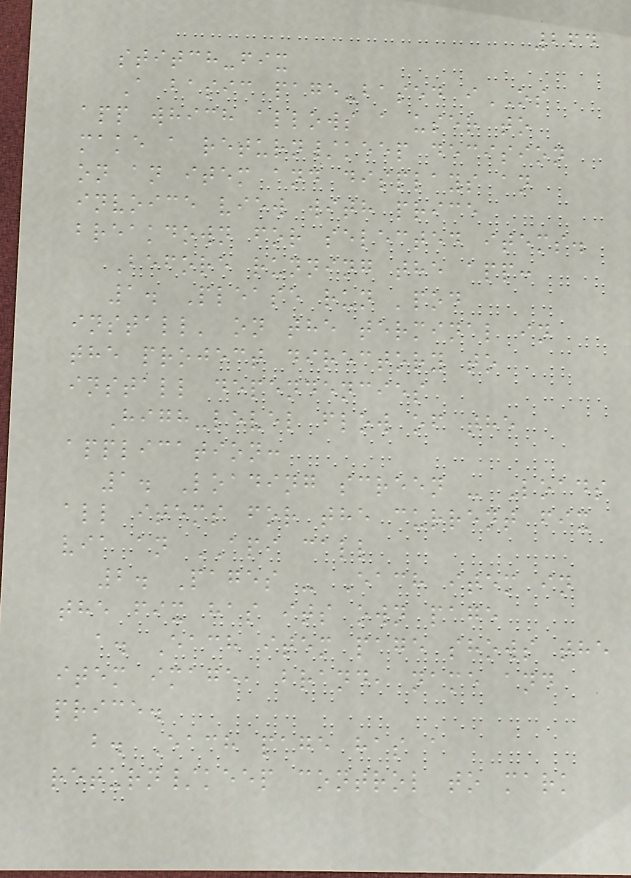264
stitch-fix
A basic page-based iOS
app which allows a user to
make a return/keep decision
on an item and displays an
invoice view with price
breakdown for selected items.
Before running the app:
1. Please run 'pod
install' on the terminal in
the project directory to
install dependencies
High-level flow of the
application:
1. Loading screen - Loads
all items for the current fix
via an API call
2. Pages - Each item in
the fix has its own page
a. Each item page shows the
item image, brand, name and
price.
b. Each page has a
return/keep control to mark
